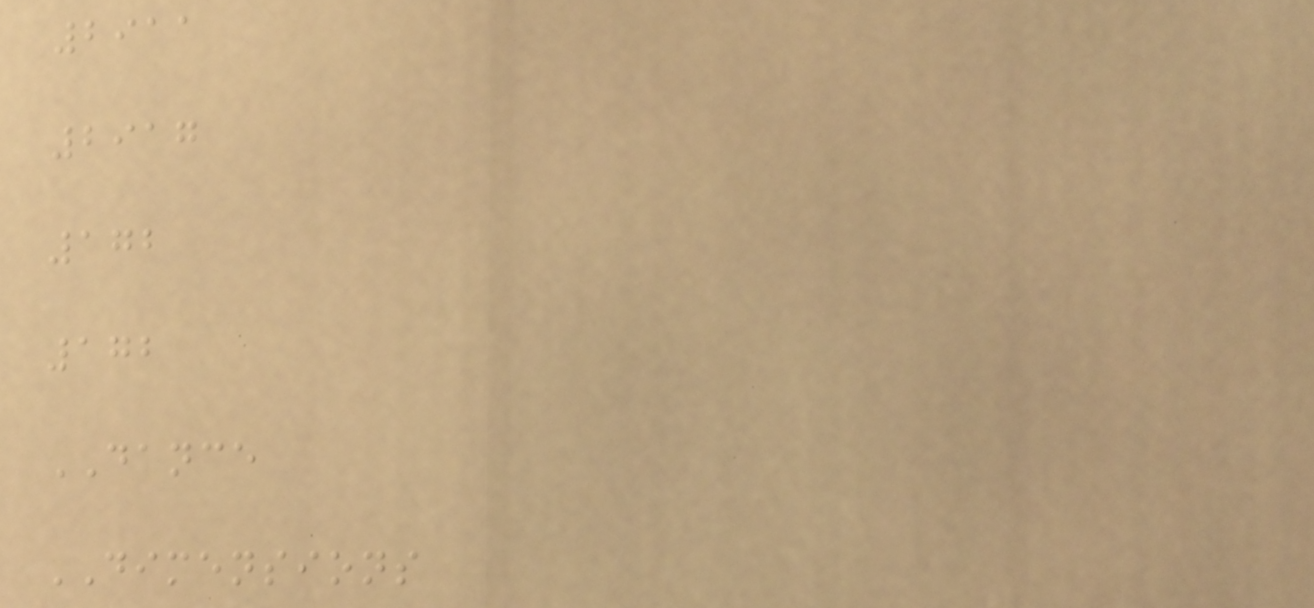2911
2917
172
172
DANCE
DIMENSIONS
